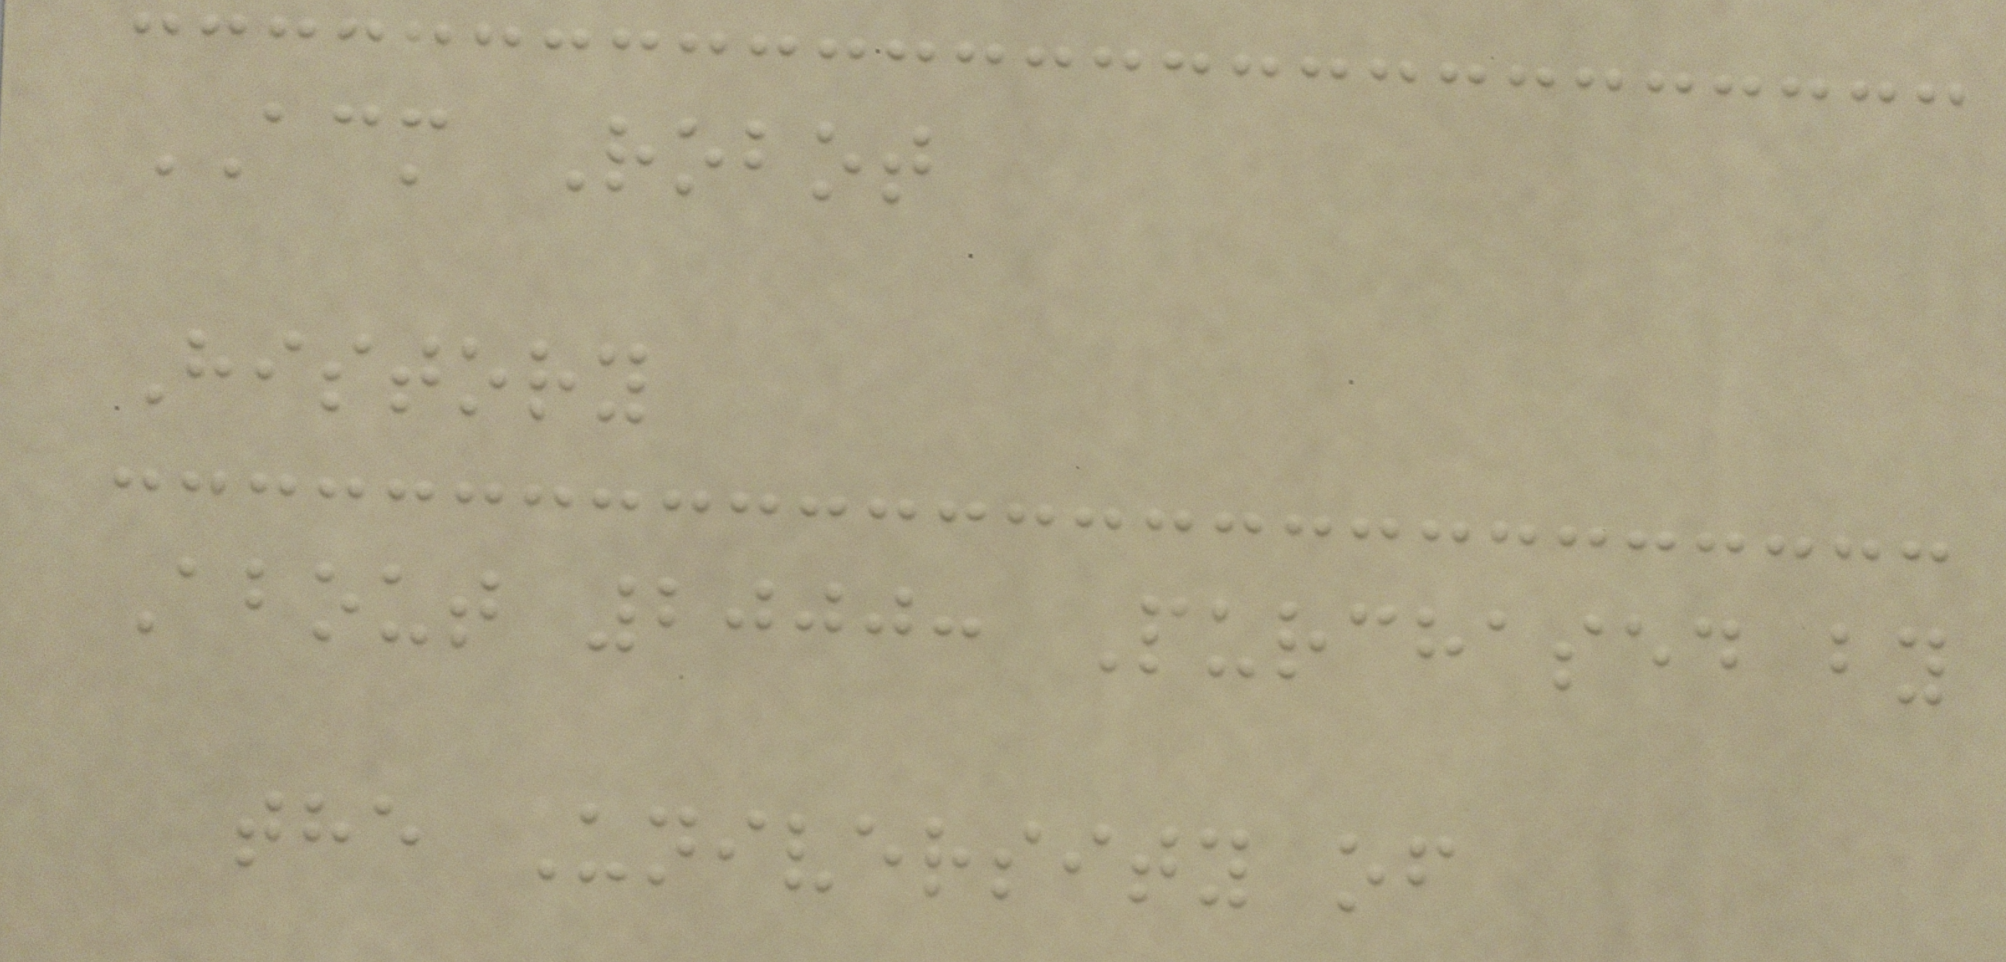ACM Robot
History
About 2000: Purchased by
the University of
